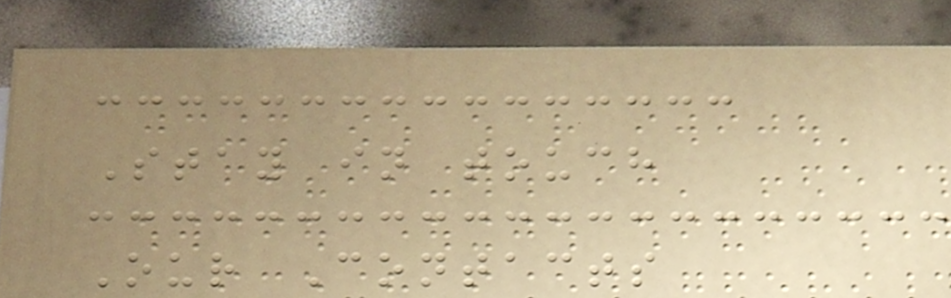Stay in touch
Our Contacts
